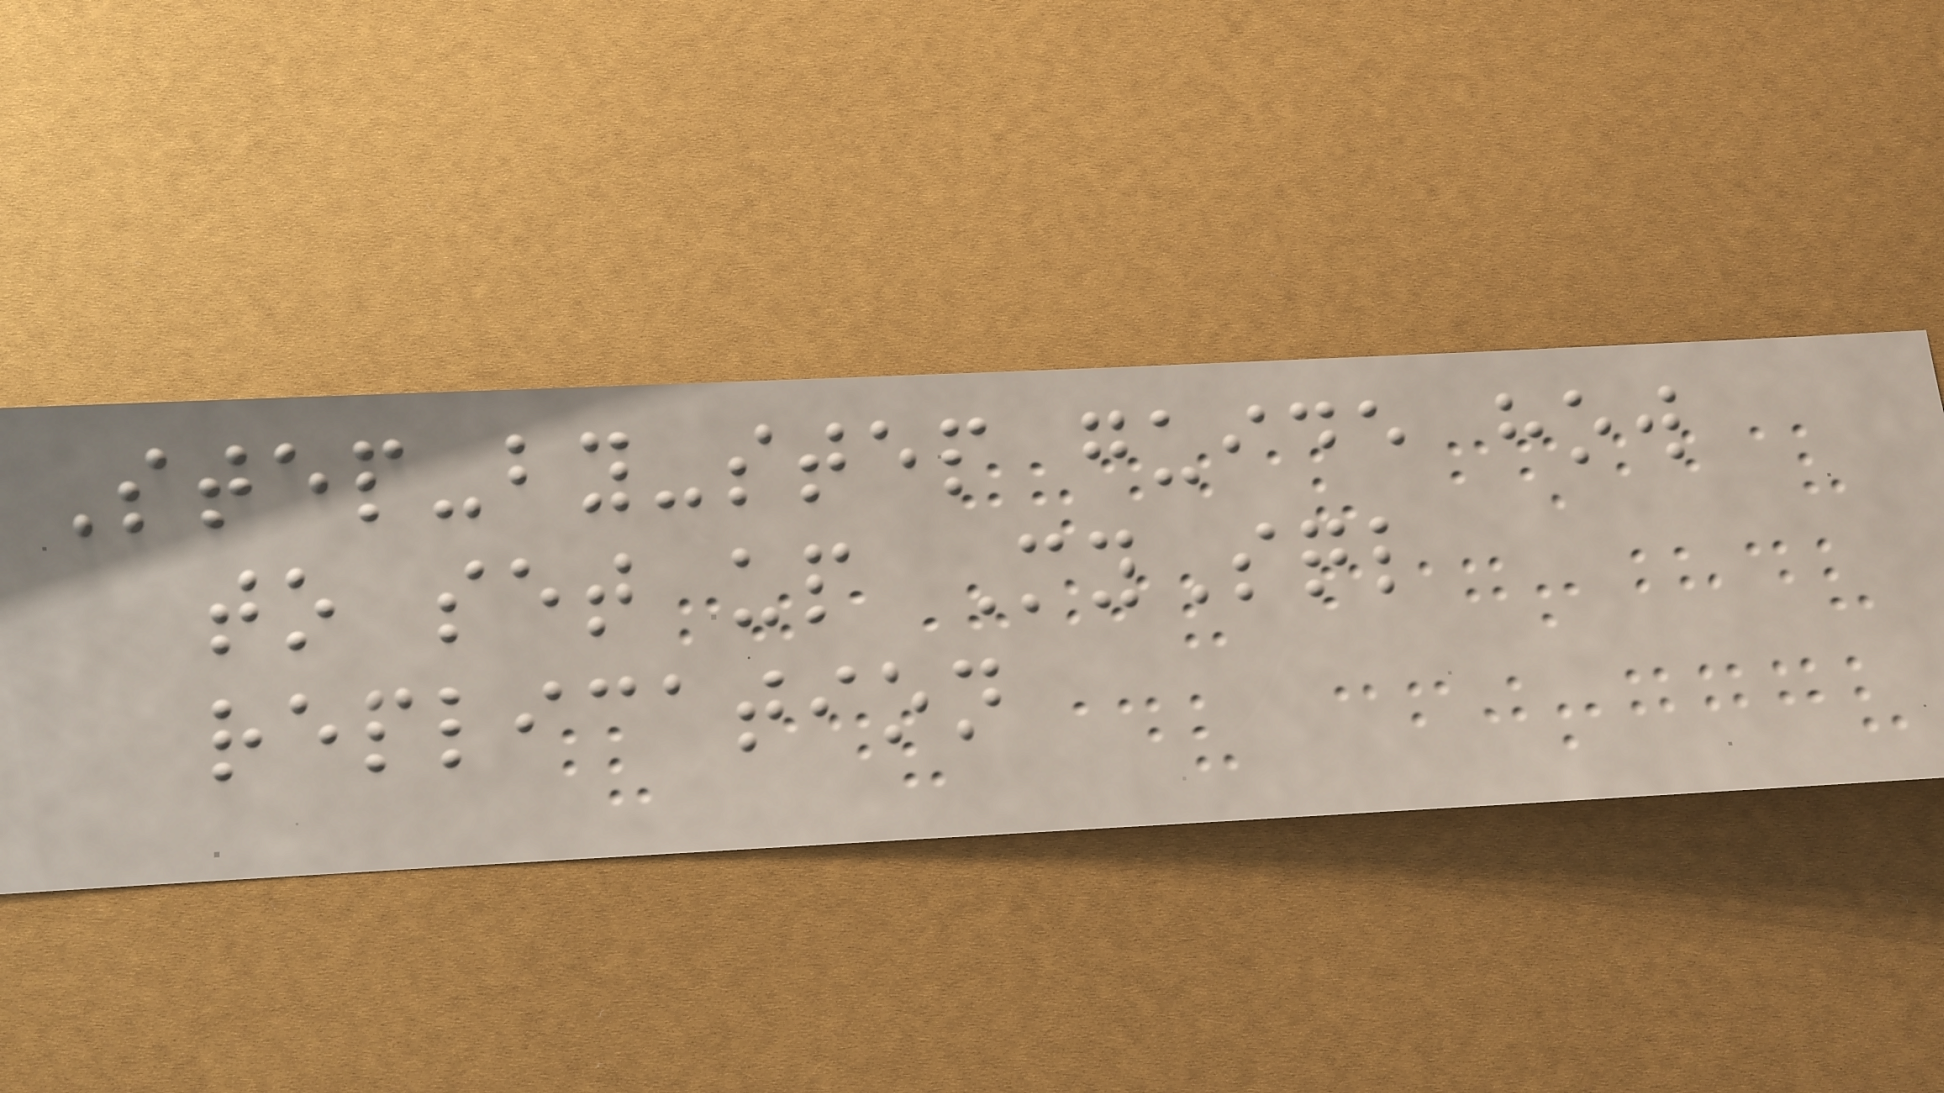Step-by-step guide how
to set up MySql
replication
